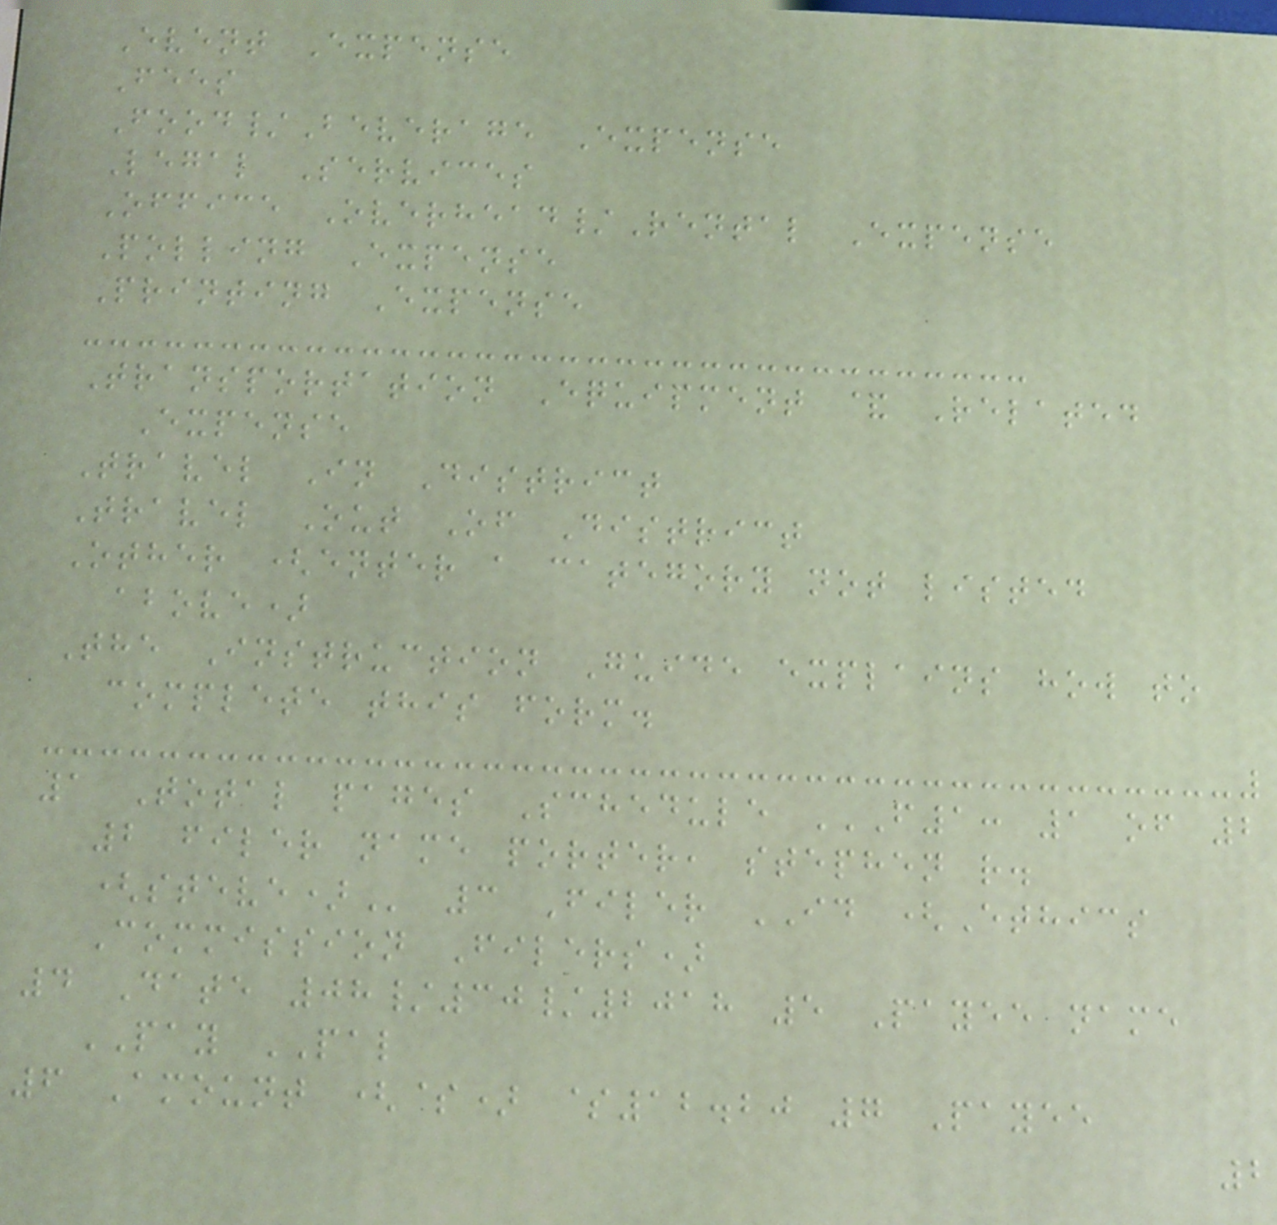Event Expense
Fees
Food/Beverage Expense
Legal Services
Office Overhead/Rental Expense
Polling Expense
Printing Expense
Transportation Equipment & Related
Expense
Travel In District
Travel Out Of District
Other (enter a category not listed
above)
The Instruction Guide explains how to
complete this form.
1 Total pages Schedule F1: 1 OF 2
2 FILER NAME PORTER, STEPHEN R.
(STEVE) 3 Filer ID (Ethics
Commission Filers)
4 Date 08/30/2018 5 Payee name
PAY PAL
6 Amount ($) $12.20 7 Payee
2
